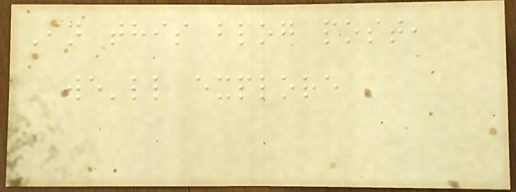In this blog post,
we'll explore
